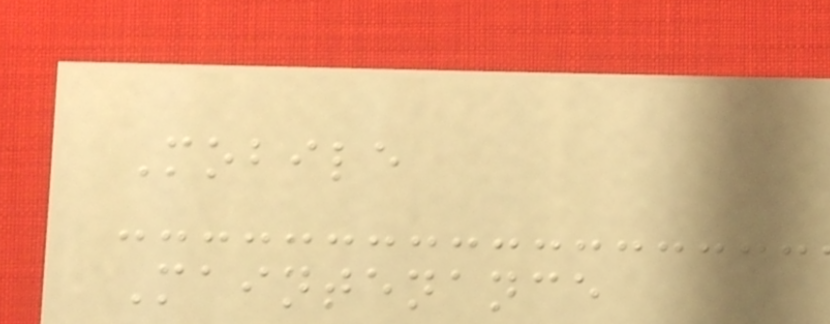Mobile
Maintenance
